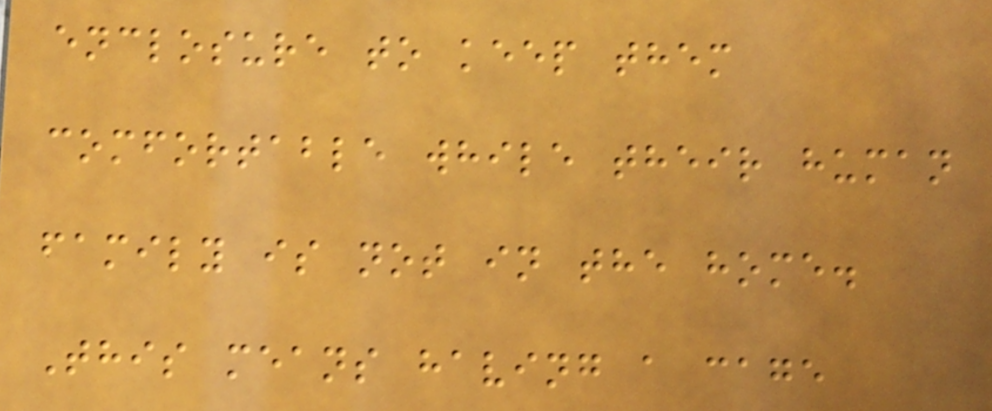enclosure to keep them
comfortable while their human
family is not in the home.
This means having a cage
